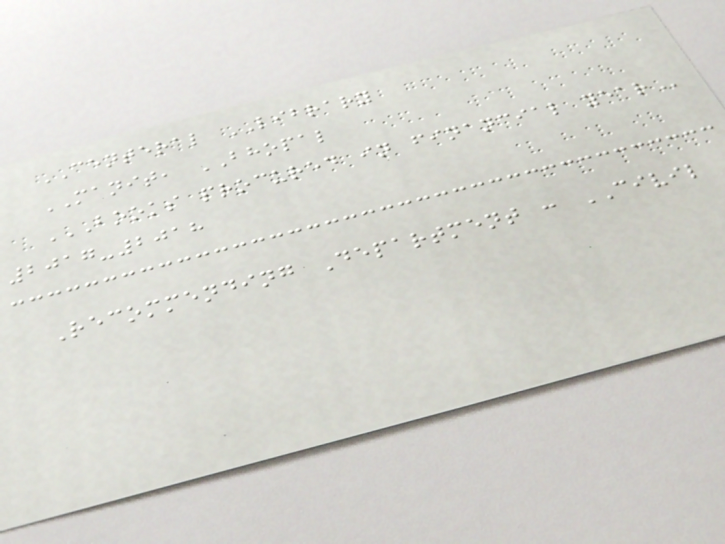CENTERAL LIBRARY
MANIT, BHOPAL
BOOKS PROCURED IN FINANCIAL YEAR
2017-2018
Recommending Department : CIVIL
